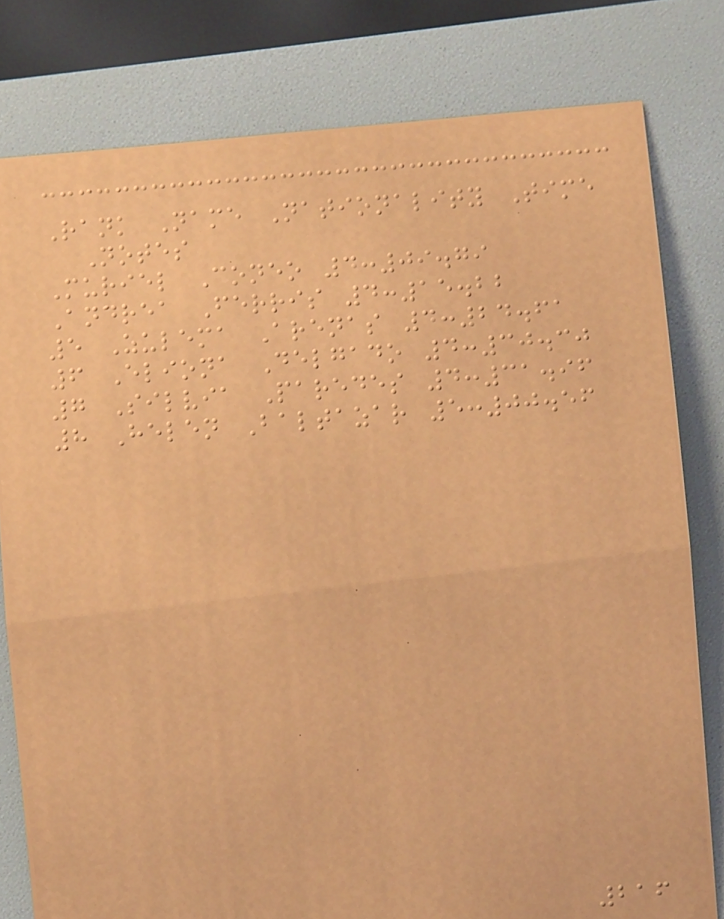Rank Name Nationality Time
Notes
Muriel Coneo 4:09.79
Andrea Ferris 4:15.22
5 Zulema Arenas 4:24.61
6 Eliona Delgado 4:30.30
7 Silvia Paredes 4:31.96
8 Helen Baltazar 5:00.56
216
